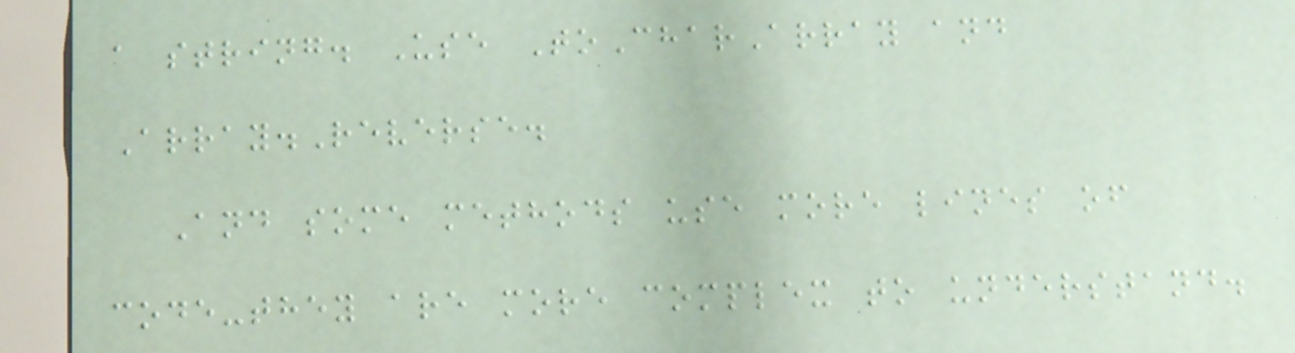a string. Use ToCharArray and
Array.Reverse.
And some methods use more lines of
code-they are more complex to understand.
